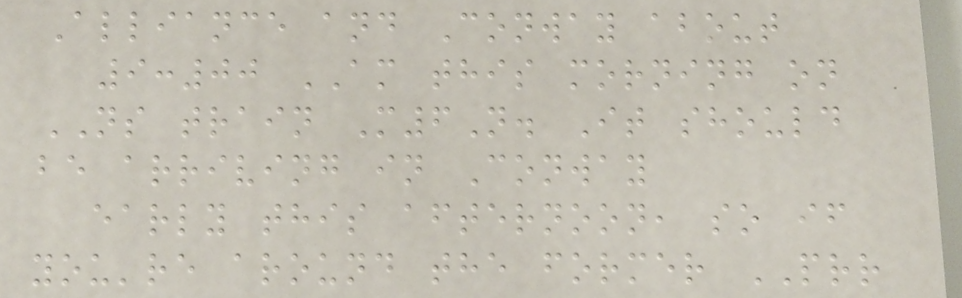Alliance and Conway about
9:00 AM this morning on
NS train M6N. It should
be arriving in Conway
early this afternoon, so if
you're around the former PRR
